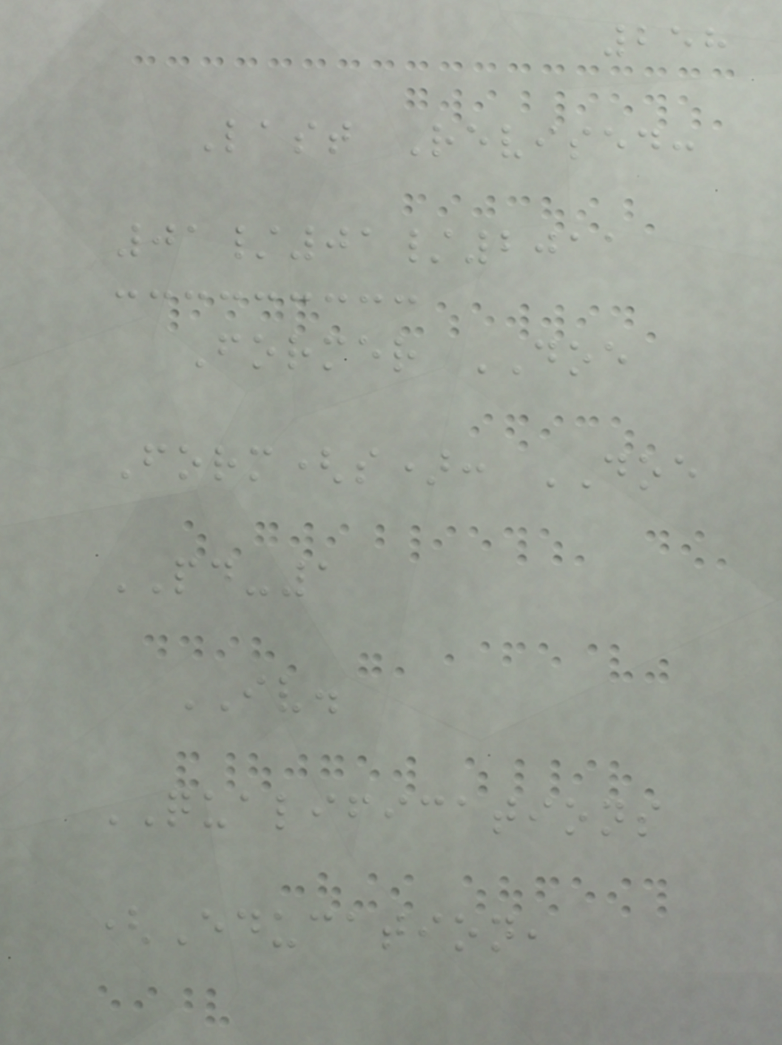258
Last Revised:
01/01/2011
Former DOE
Form(s): DOE
PD-1
IV.
QUALIFICATIONS
(Education,
